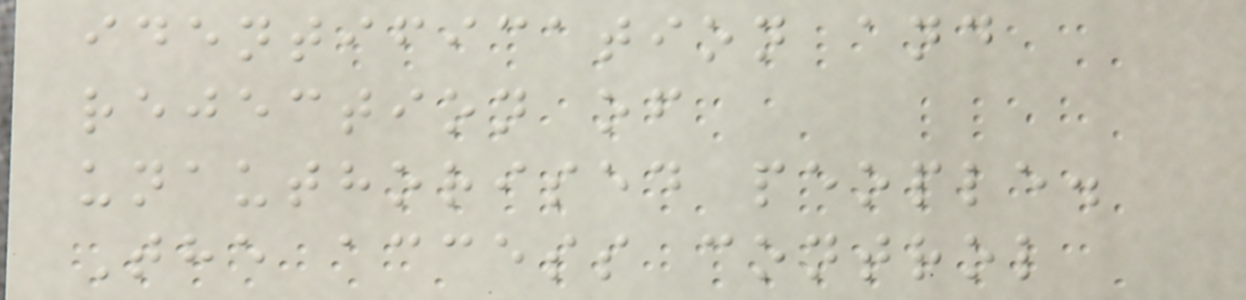identification and
rejection of
unauthorised people.
The access control
